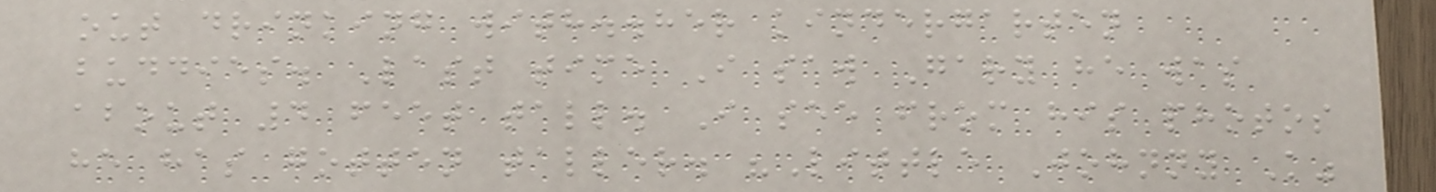out drinking with..her kindergarten
buddies. Last time I saw Gary he was
about 4 feet tall. I see from his photos
he has gotten taller. "Little Johnny K"
